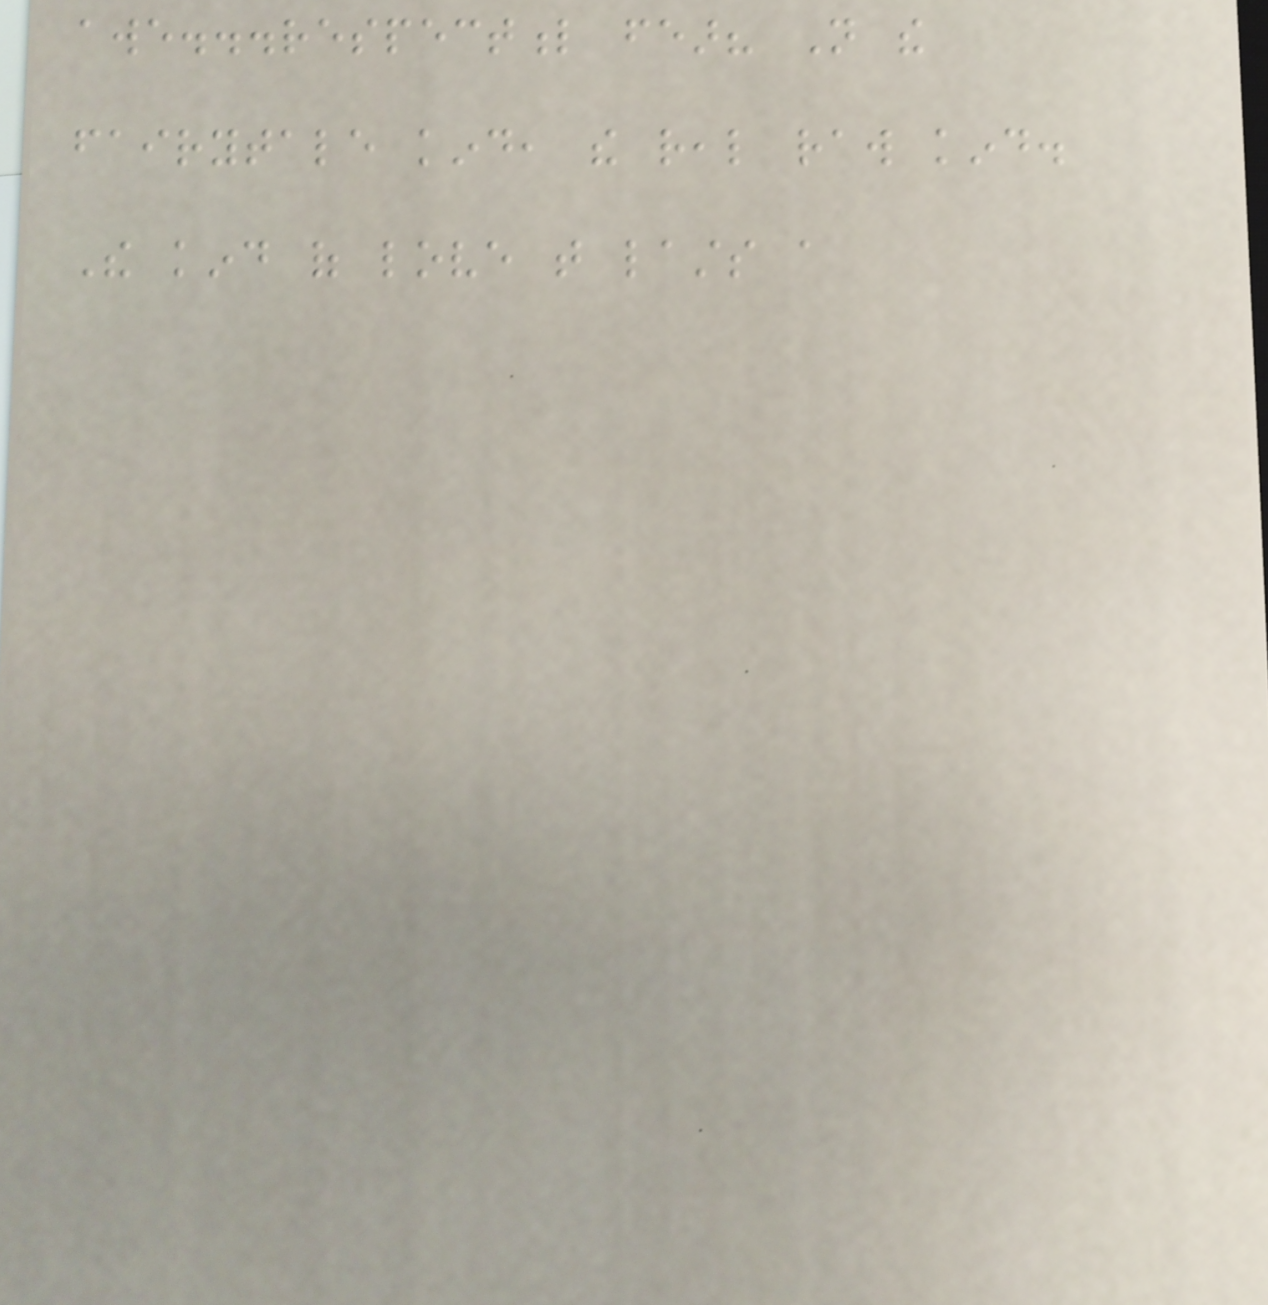awe...respectful fear? Not the
fairytale kind, the real raw kind.
The kind of love that lasts a
